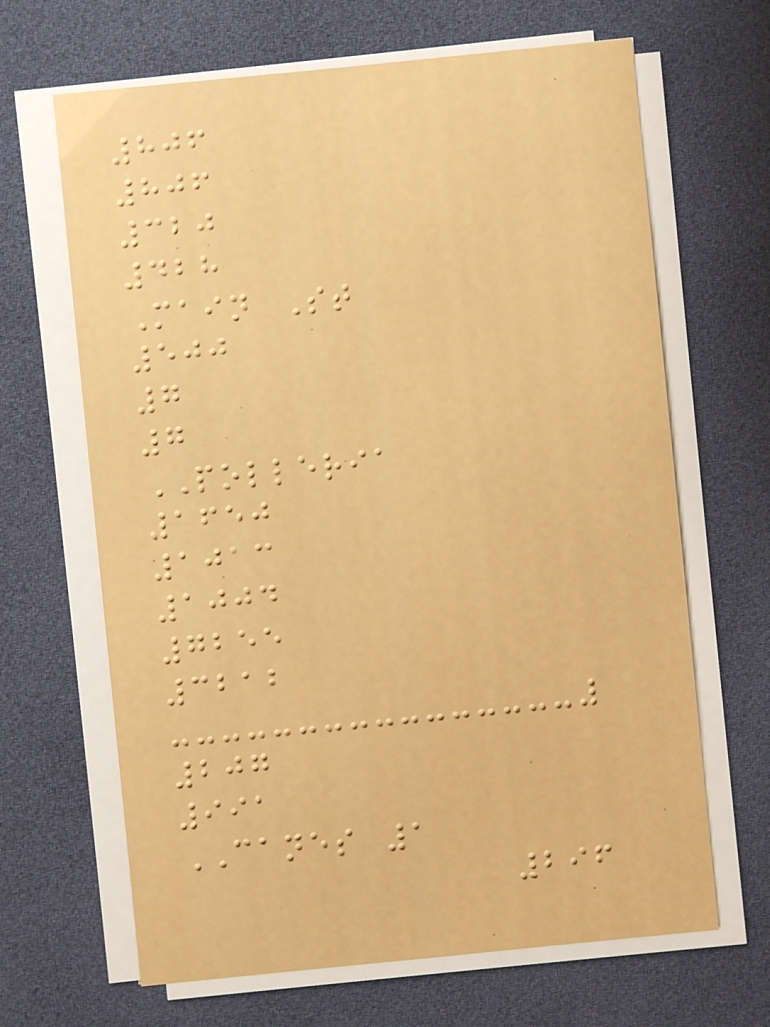806
806
320
428
Main St
500
7
7
POLLERIA
1650
1013
1004
7255
3212
207
991
CANES 1
296
